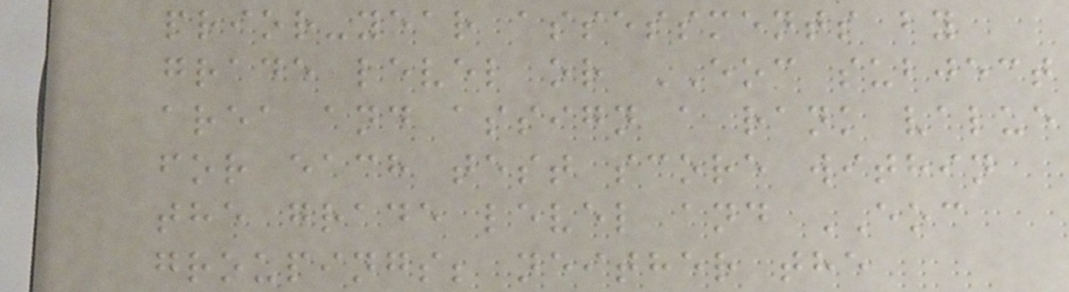prior-year assessments by
grade level or EOC subject
area and assign a rank value
for each test score within
the grade level and EOC
groupings; neither the
